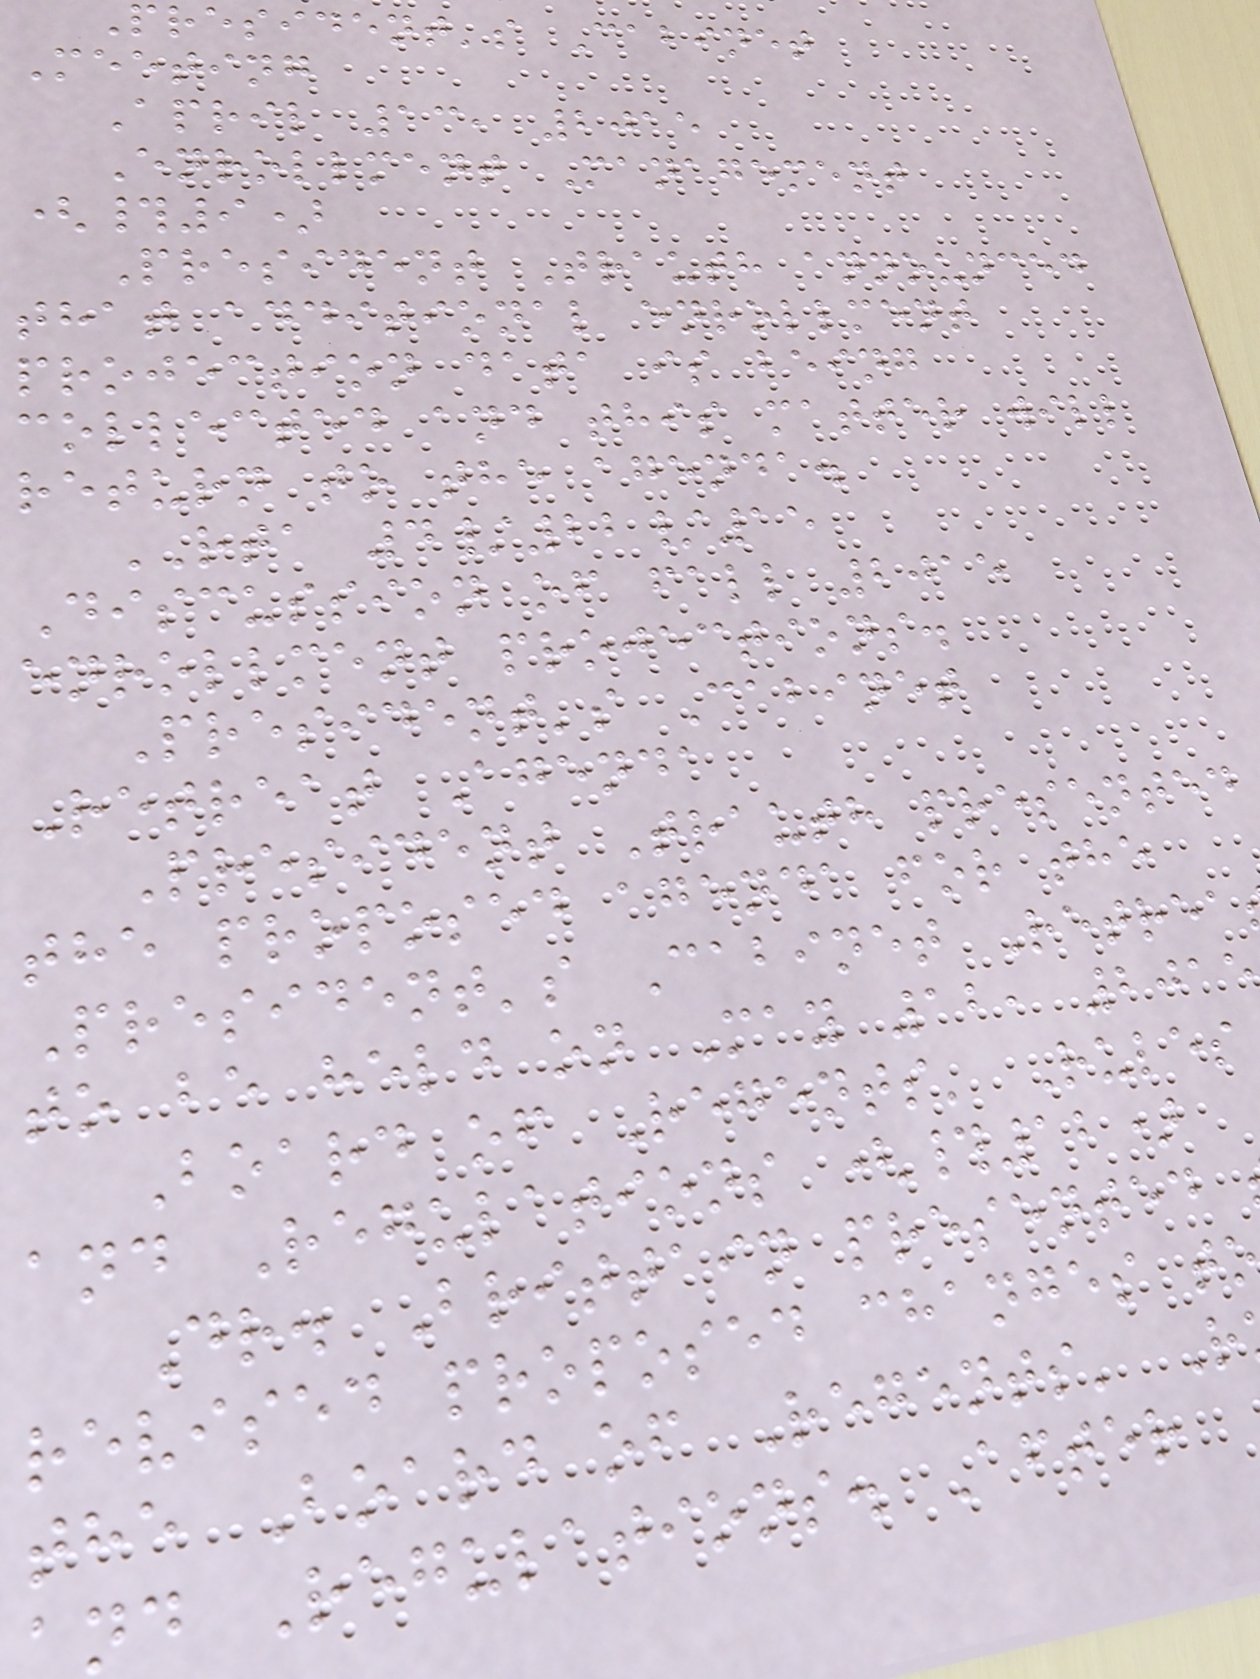president's Cabinet
Meeting
April 13, 2015
Enrollment Management
(#9)
President Trauth announced
that additional enrollment
projection data is being
collected and this matter will
return to the agenda.
RTA 4/22/15
Discussion of fall 2015
enrollment projections.
President's Cabinet
Retreat Agenda
President Trauth presented
the proposed agenda for the
President's Cabinet Retrea
to be held on May 12, 2015
Board of Regents' Rules
and Regulations (#12)
Dr. Brittain presented
revised proposed changes t
the Board of Regents' R
nd Regulations. After
